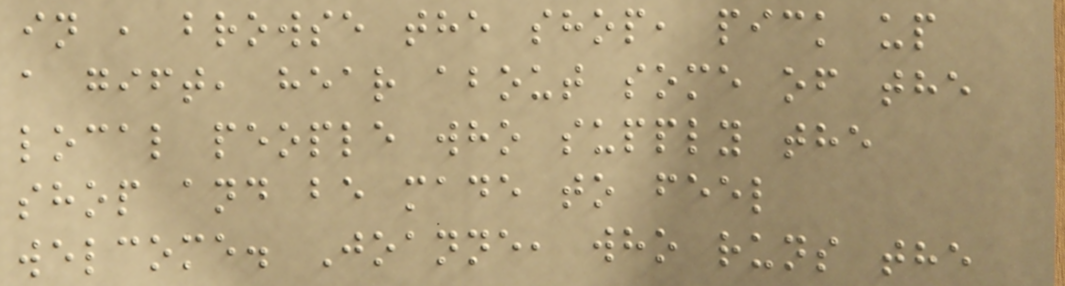in , browse the shop, pick up
a gift, hear about some of the
local people who supply the
shop and be made to feel
welcome. Joanne, who runs the
